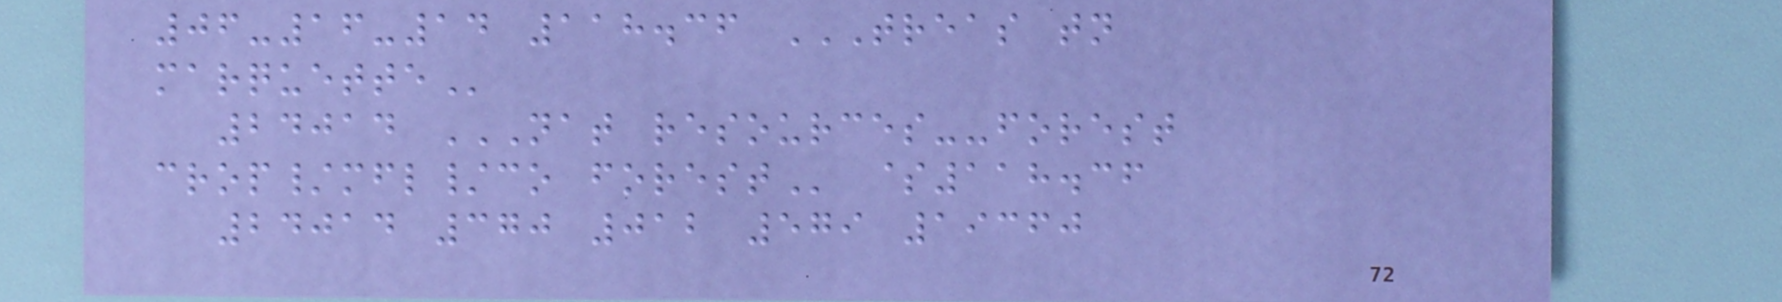06-16-14 118.36 TREAS TN
MARQUETTE
24014 NAT RESOURCES--FOREST
CROP/MFL/CO FOREST $118.36
24014 370 012 579 19360
